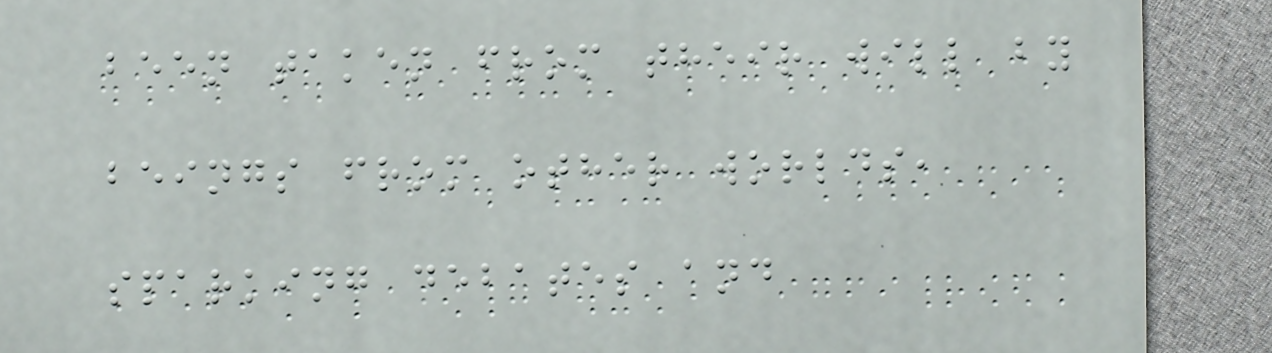been taken from their will by
beings from other worlds,
sparking debates and
